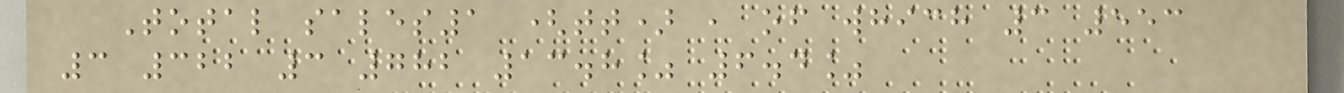Total sales1 (tt) , of which 3 553
3 322 3 782 13.8% 6.4%
